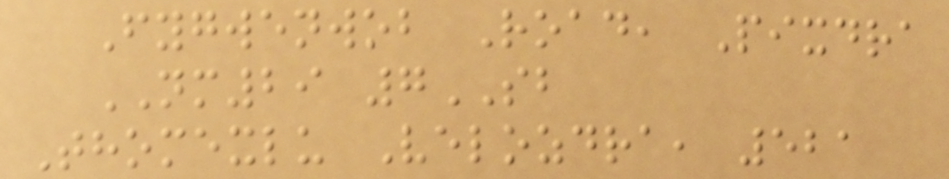Fygwenwob Road, Pixdra
NM29 7SB
Thomexlu Velozdra, 521
